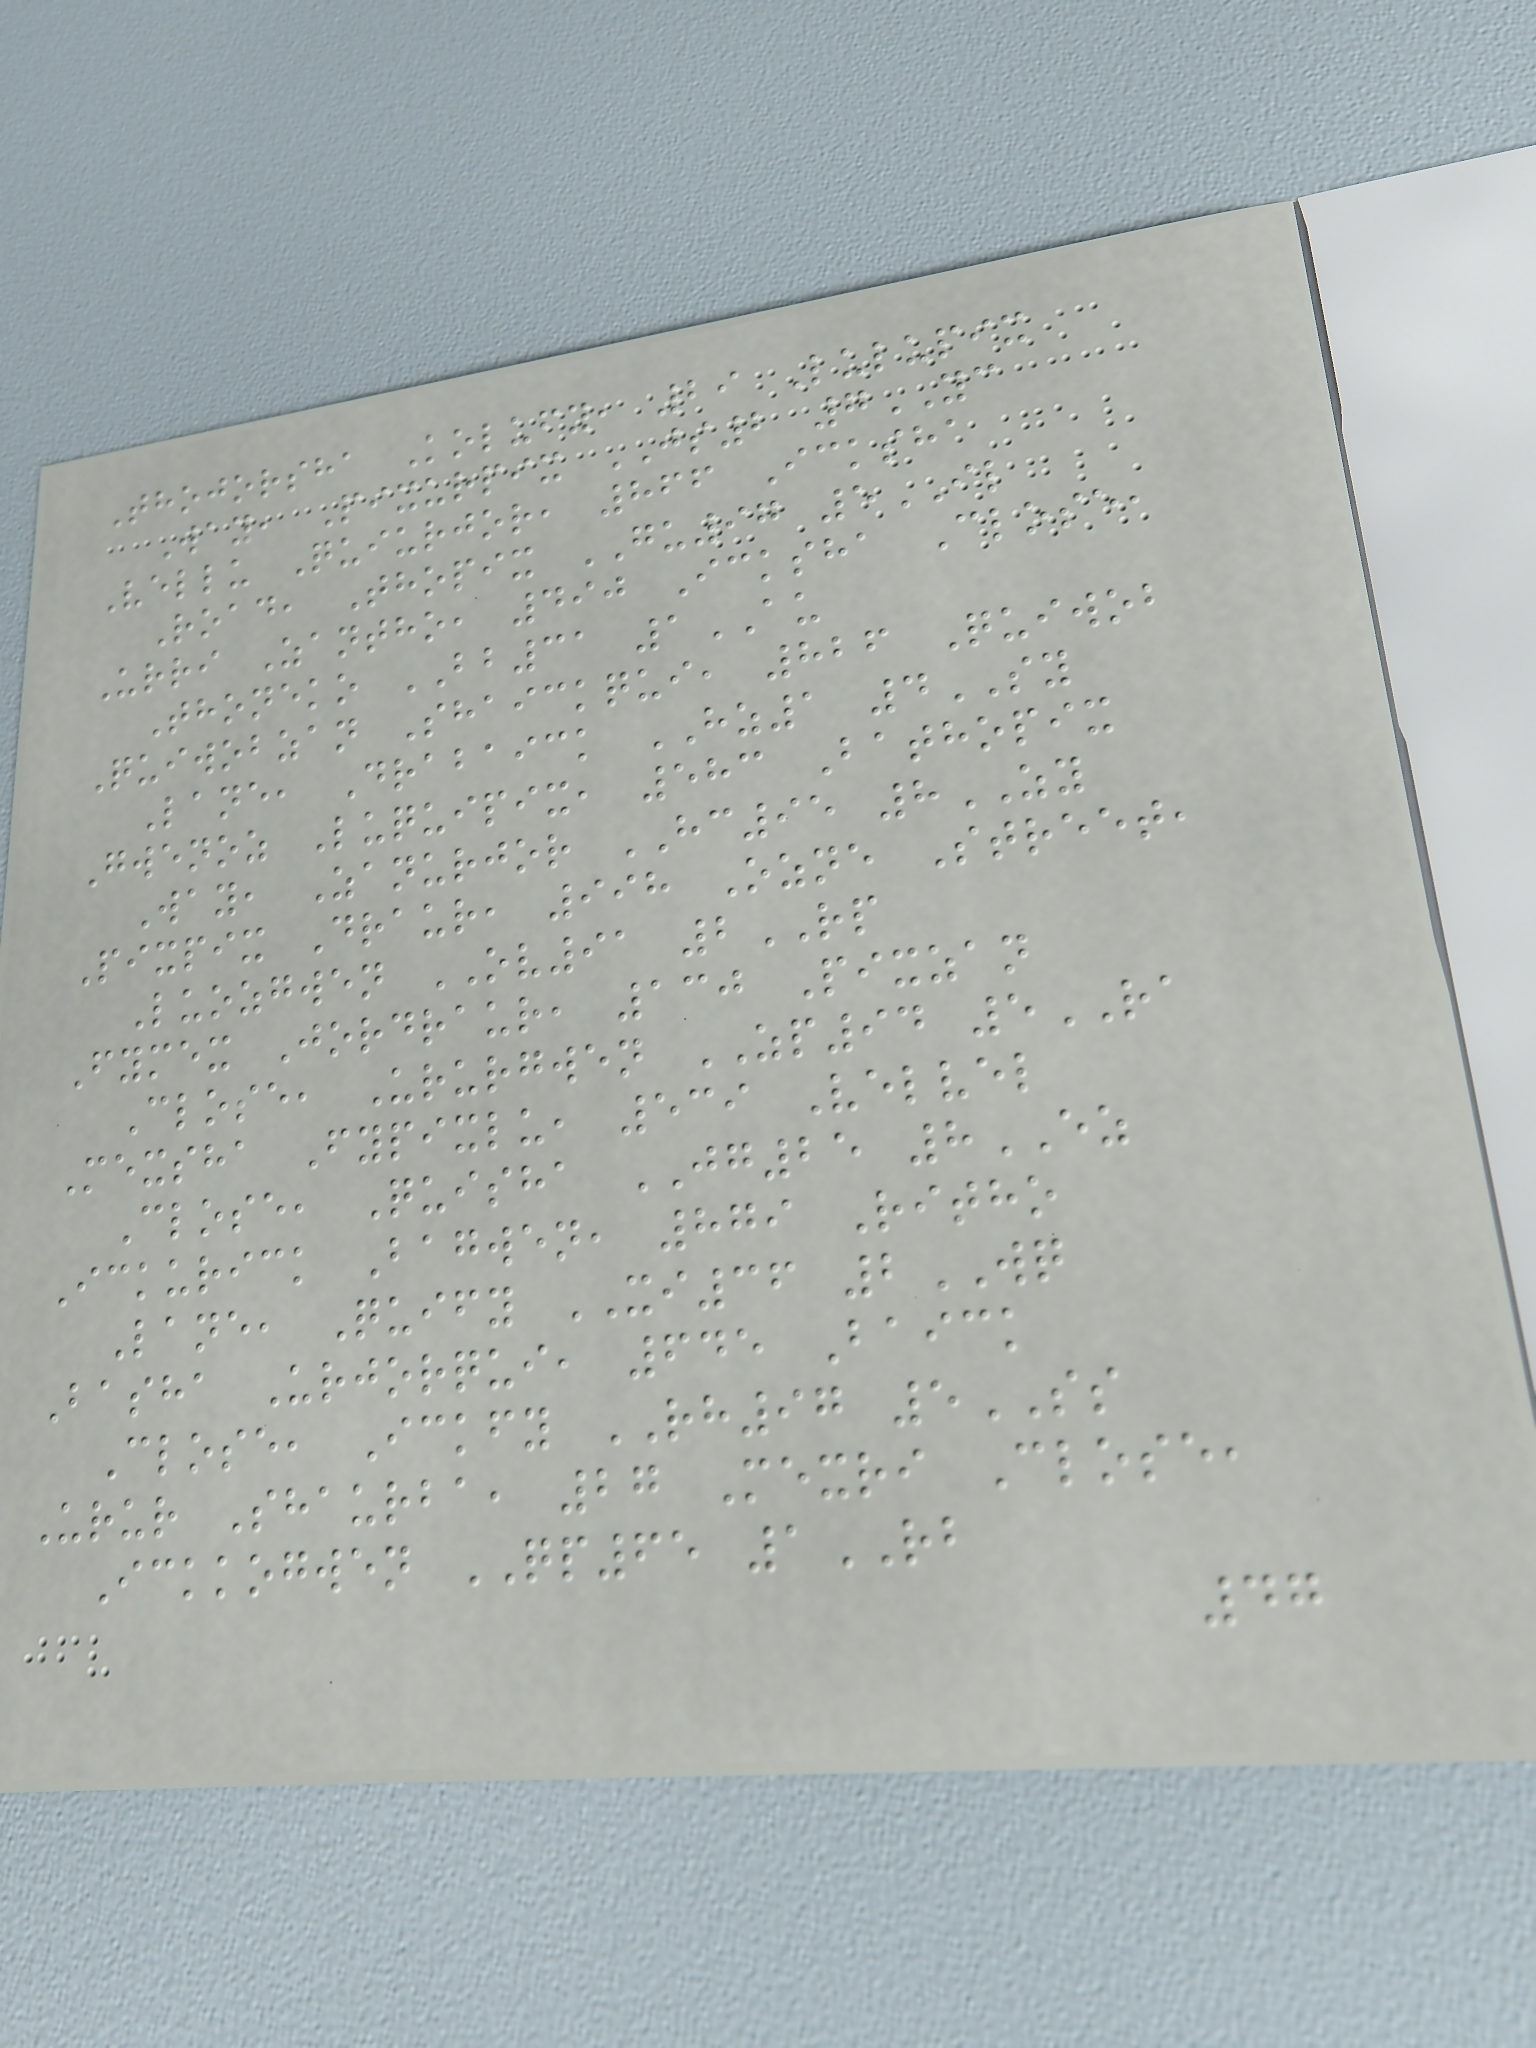Thojorsha Kolufy, 29 Lulupix
Way, Pixurpix JS2 7YC
Vellu Quiurjor, 866 Icksha
Road, Thopix GU97 5IL
Urri Zantho, 490 Icksha Close,
Thoneko BB31 1AU
Quiwobzan Shaickqui, 826 Quiwob
Lane, Drabaick HZ1 4SY
Gwenoz Luquipix, 583 Bathopix
Way, Zanurjor HC95 8ZY
Pixpix Draur, 998 Ozne Street,
Luozgwen OV91 2RP
Fymex Jordraur, 130 Pixzan
Close, Ururgwen ZP94 5RA
Mexsha Fypixlu, 539 Velvel
Close, Quisha JG25 8EZ
Ickurick Bagwen, 879 Ritho
Lane, Quify XI36 2WQ
Basha Urjorqui, 645 Baick
Close, Ickfy RH97 5SS
Urur Shaurba, 27 Mexri Close,
Ickkogwen QP65 1RB
47
